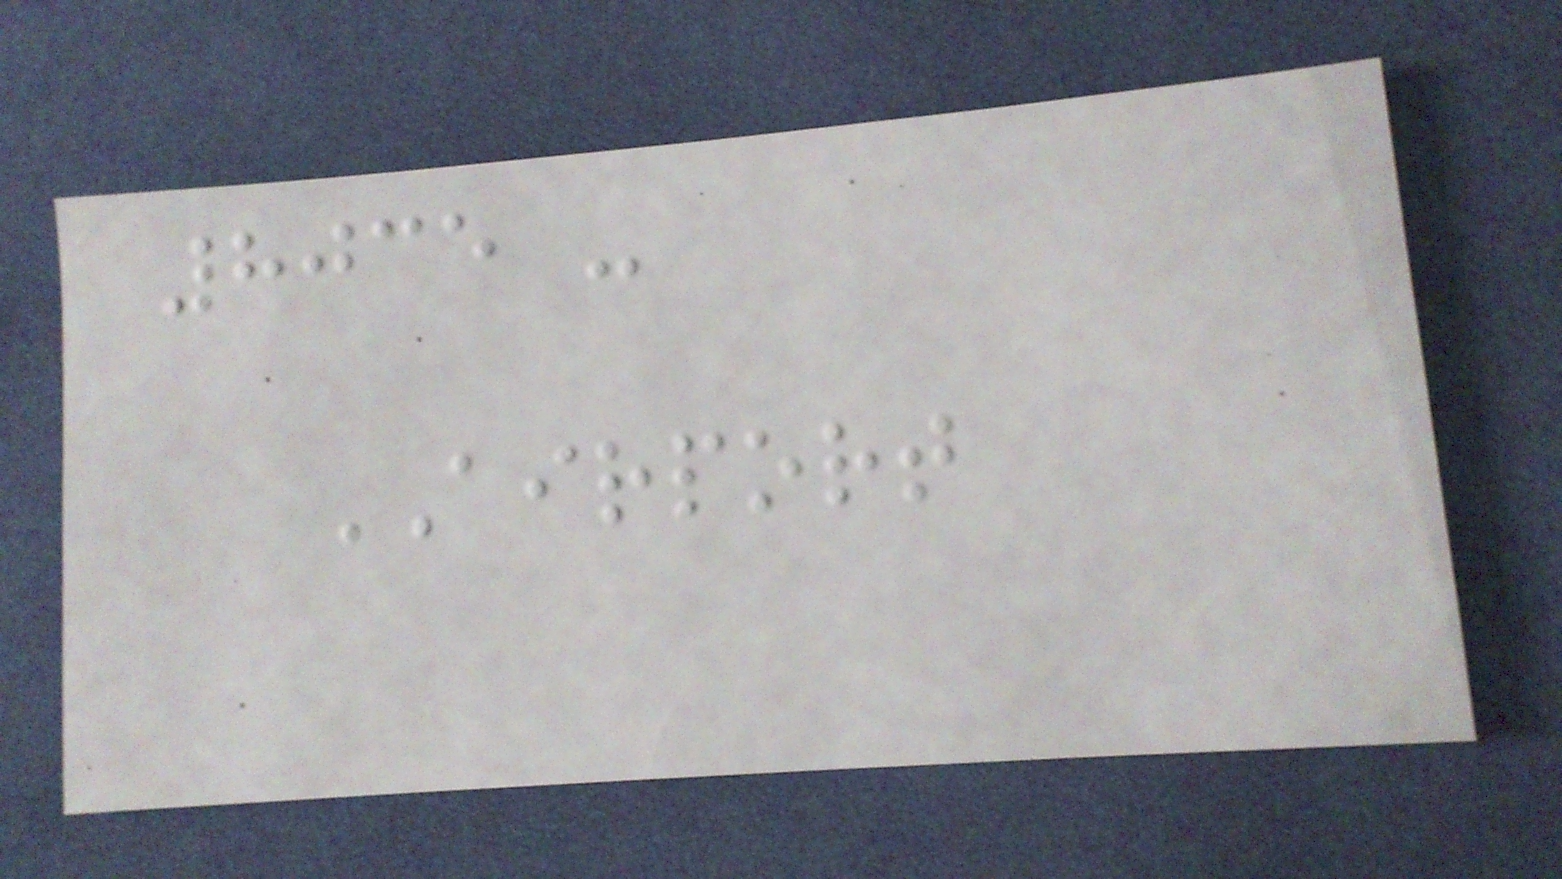8035 -
AIRPORT
